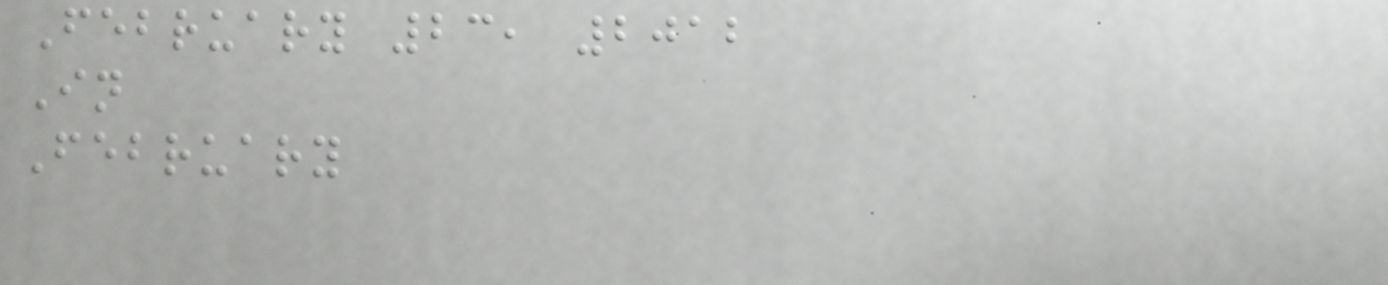February 23, 2012
In
February
